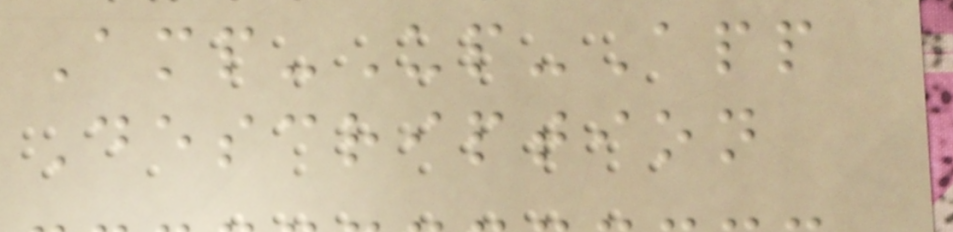Amp-Up-App
Description
